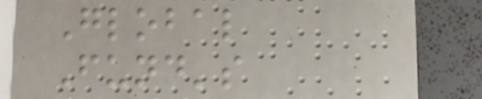Global
Fund's
